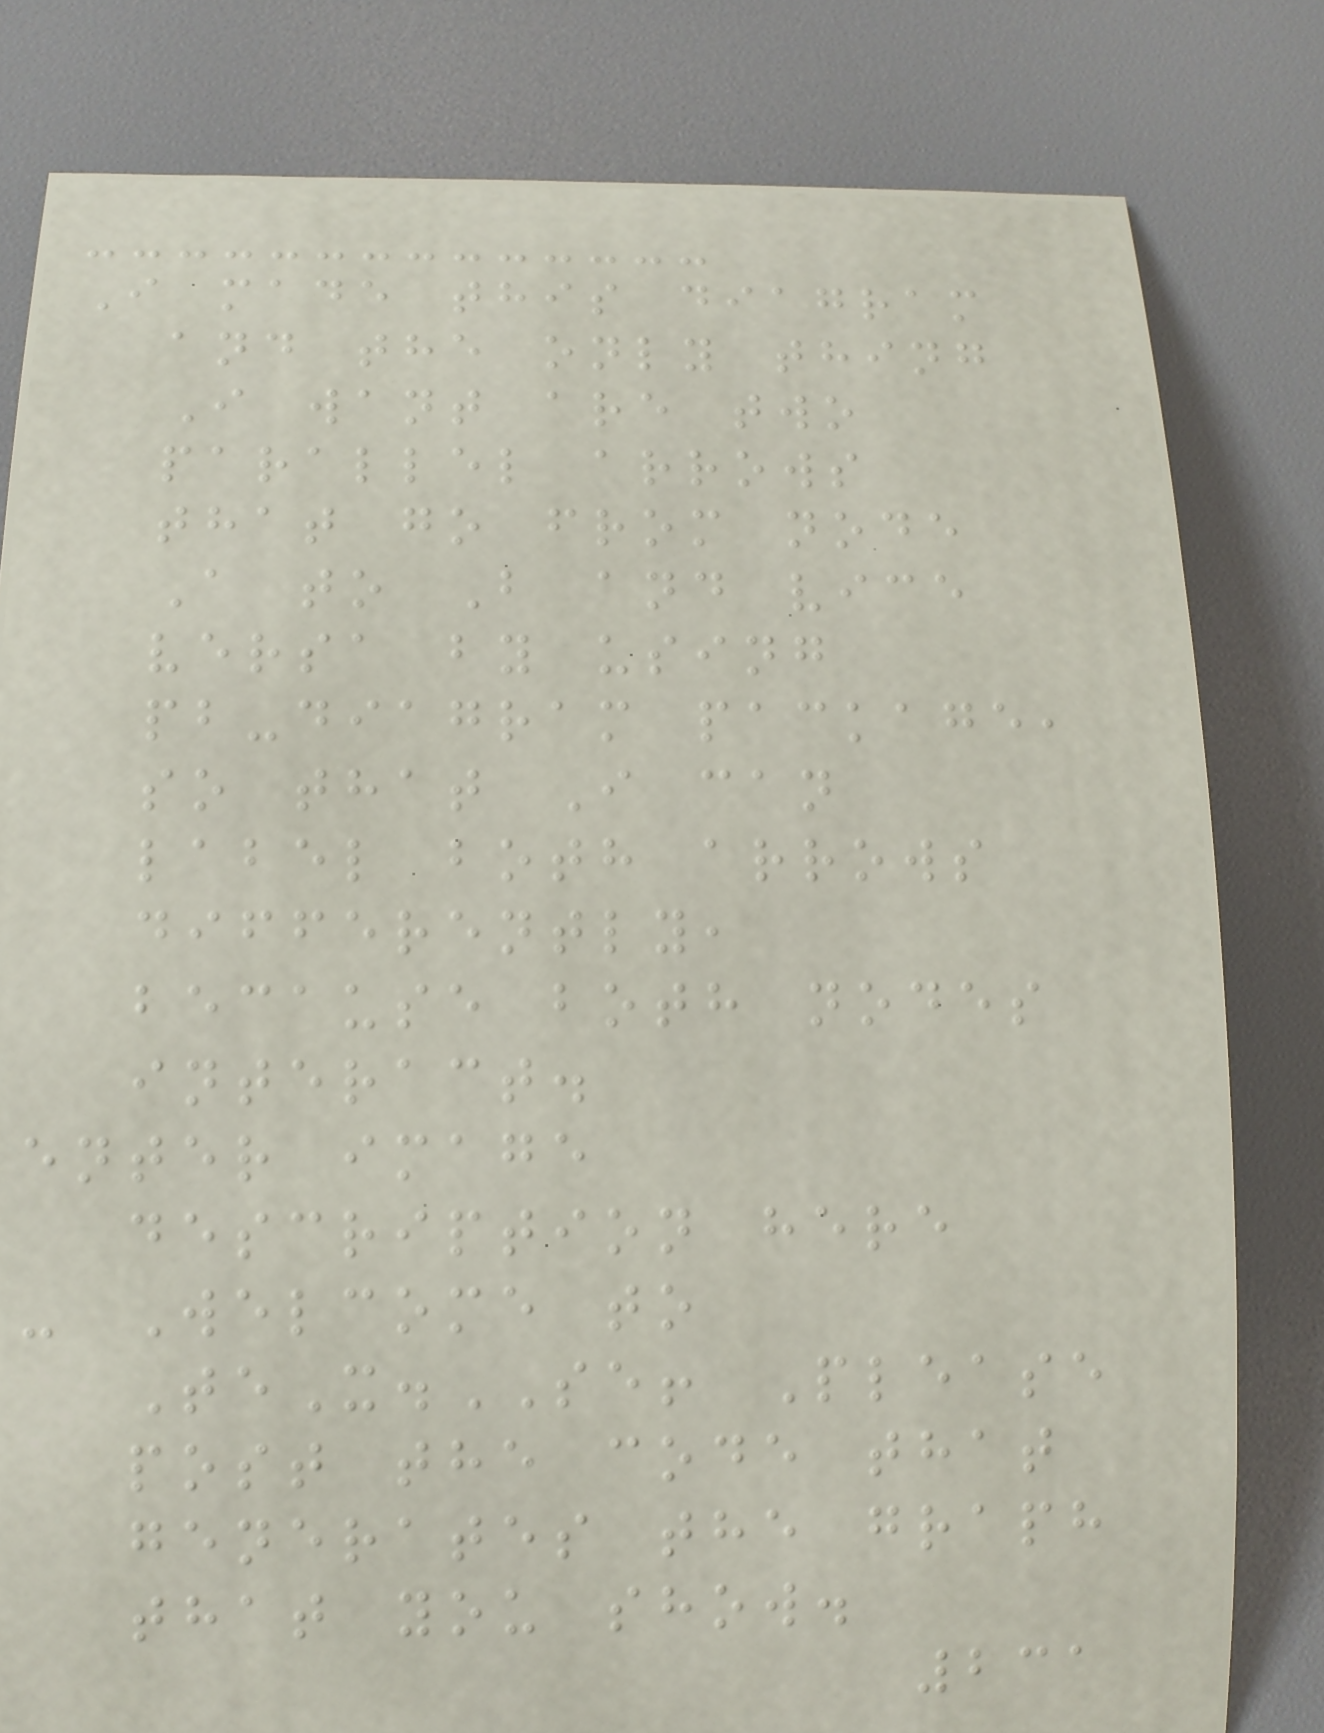I made this diagram
and the only thing
I want are two
parallel arrows
that go from node
A to B and vice
versa by using
pb-diagram package,
so that I can
label both arrows
differently,
because both nodes
interact.
enter image
description here
- Welcome to
TeX.SE! Please
post the code that
generates the graph
that you show.
231
